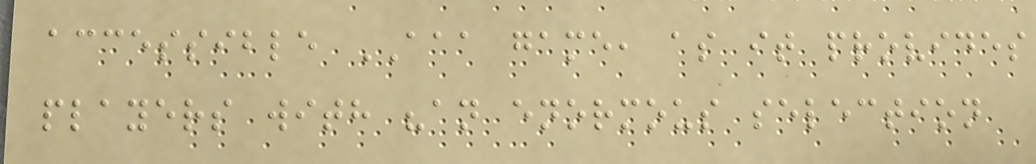accessible AAA game, as it provides
players with "an enormous selection
